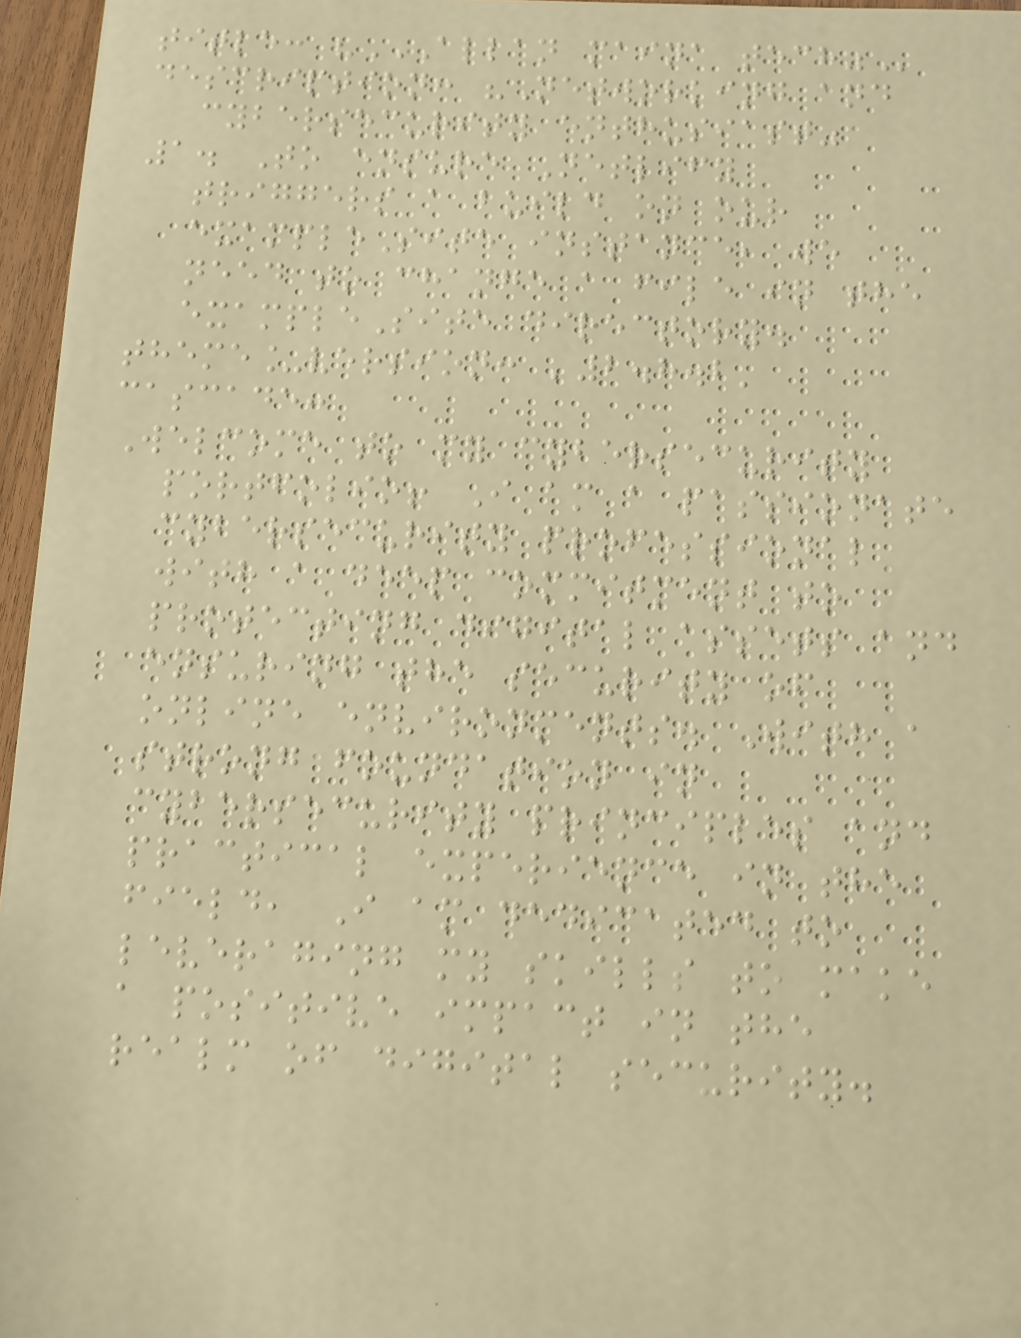title: "ALLAN MAINA TECH"
description: "Networking and
cybersecurity enthusiast"
1. To ensure Netlify
triggers a build on our
exampleSite instance, we
need to change a file in the
exampleSite directory.
theme_version: '2.8.2'
cascade:
Welcome to my cybersecurity
portfolio! I am a passionate
cybersecurity professional
with a deep commitment to
protecting digital assets and
ensuring the security of
online environments. With a
strong foundation in
cybersecurity principles and
practical experience in the
field, I am dedicated to
leveraging my skills to make
a positive impact in the
realm of digital security.
